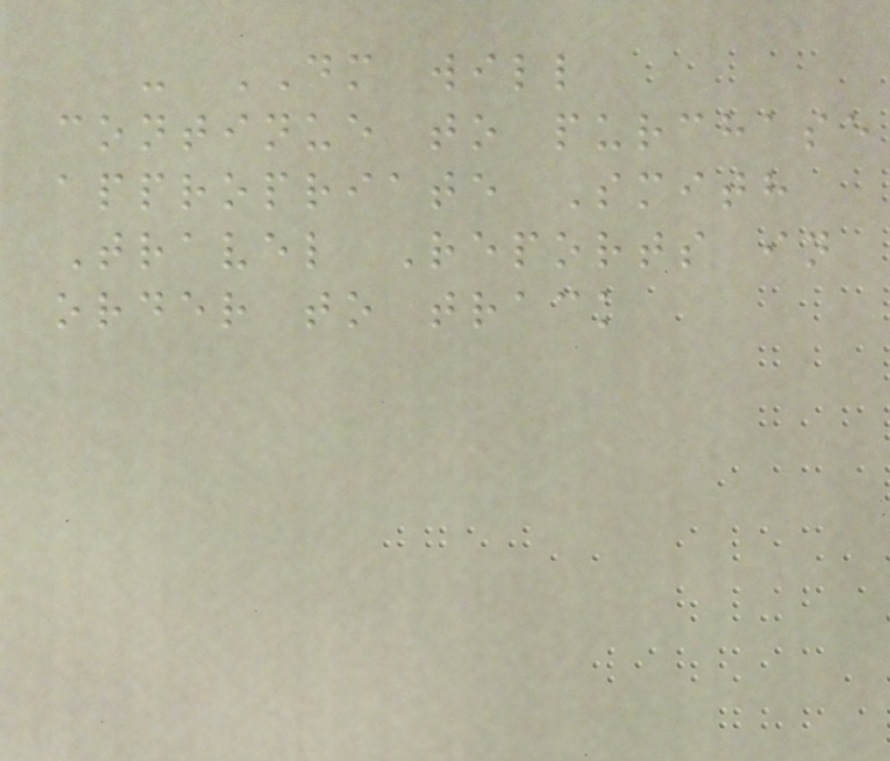- DM will
continue to purchase
appropriate Smith
Travel Reports in
order to track
